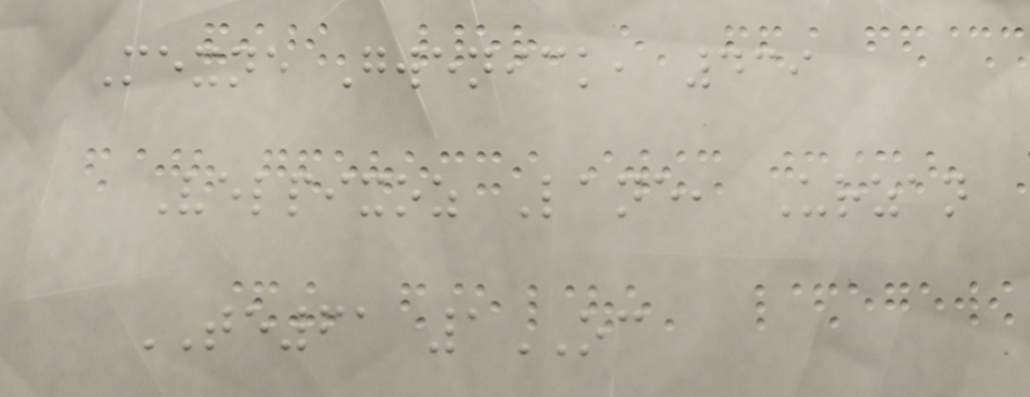Mexne Gwenick, 439
Velpixoz Lane, Urzan
TE61 1OC
